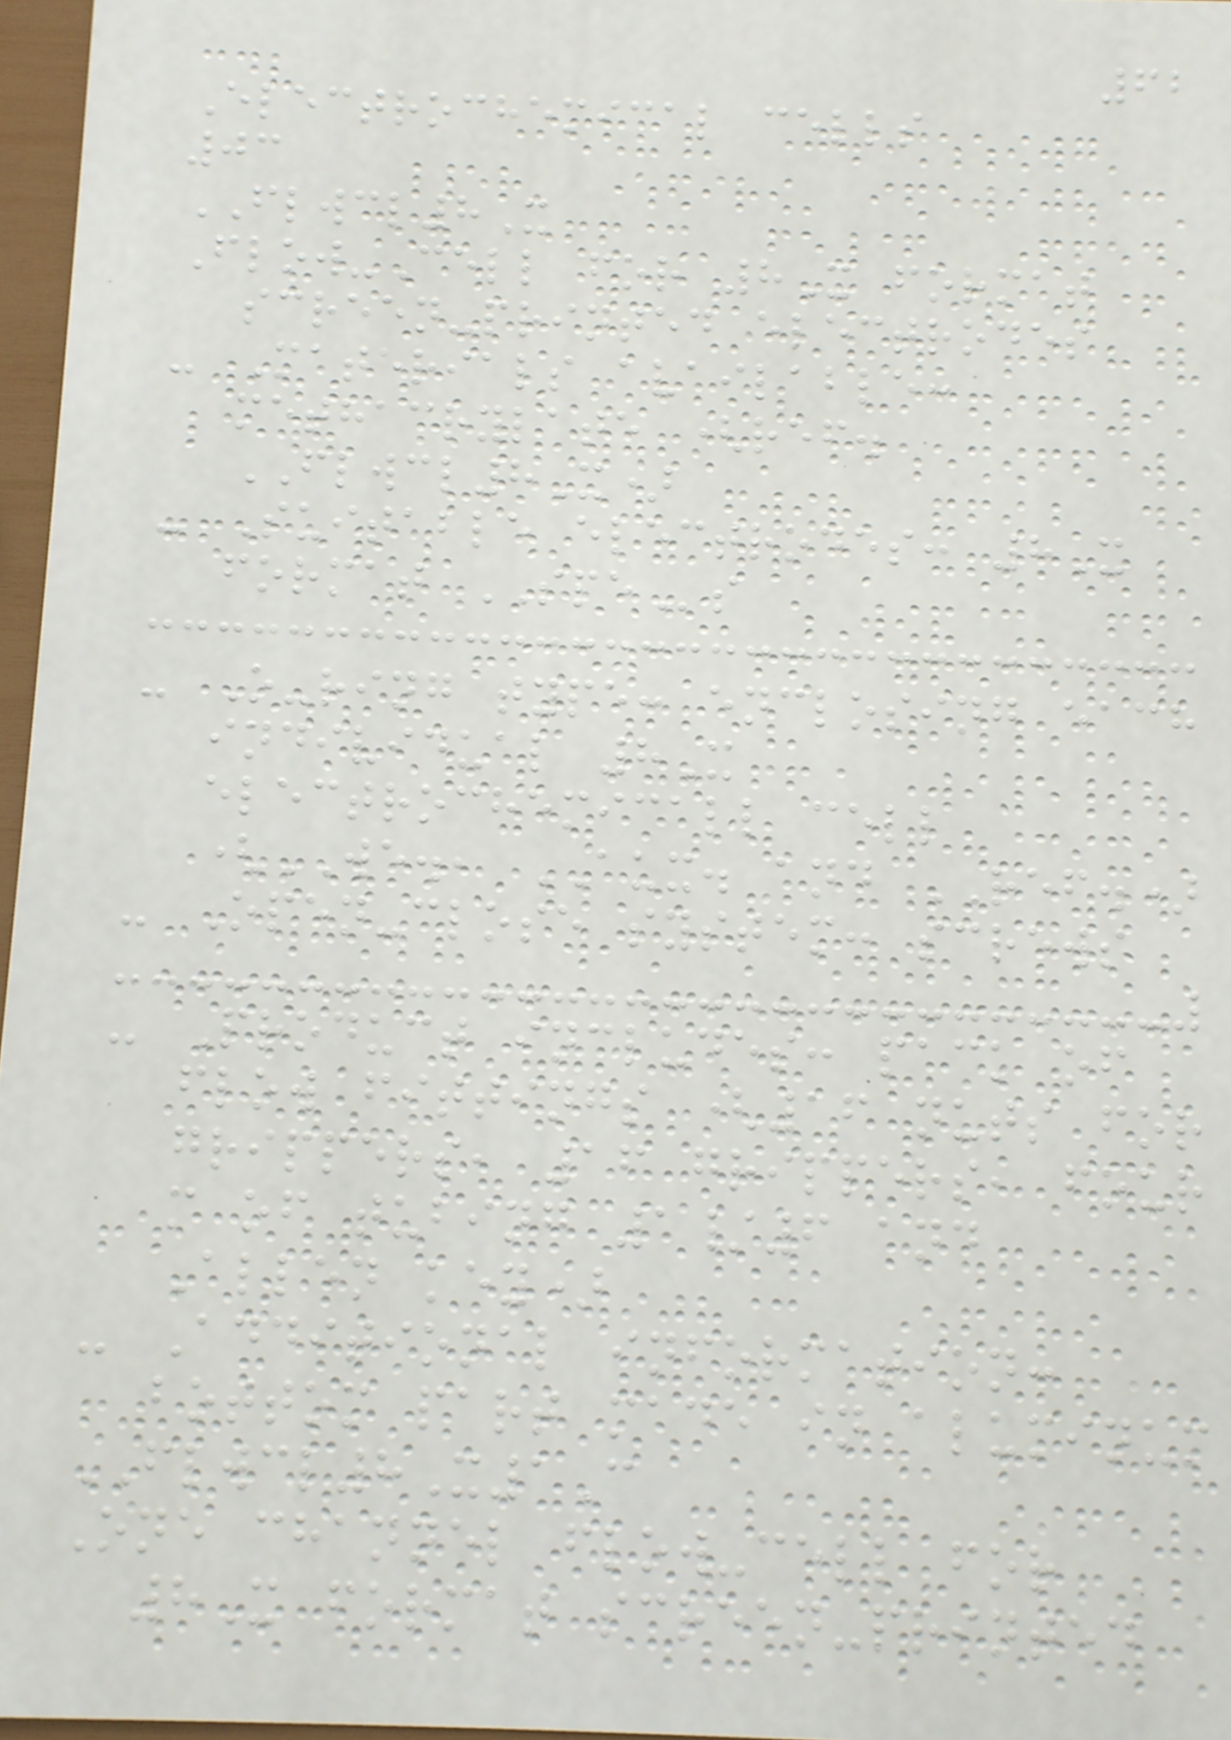62
Electrochemical cells
03
FLWCL8X
Flow-Cell for 8X format
screen-printed electrodes
- Materials available:
methacrylate (ref.
FLWCL8X)
- Suitable electrodes: 8X
format SPEs
- O-ring type: enclosing each
individual 8X
electrochemicall cell
(WE., AUX. and REF.)
- Open-close system: screws
- Product includes: pack of
flow fittings (16 nuts for
grippers, 16 grippers, four
m of tubing 1/6 and
Allen key)
- Additional information:
bottom part made in aluminum
FLWCL8X1C
One channel flow-cell for
8X format screen-printed
